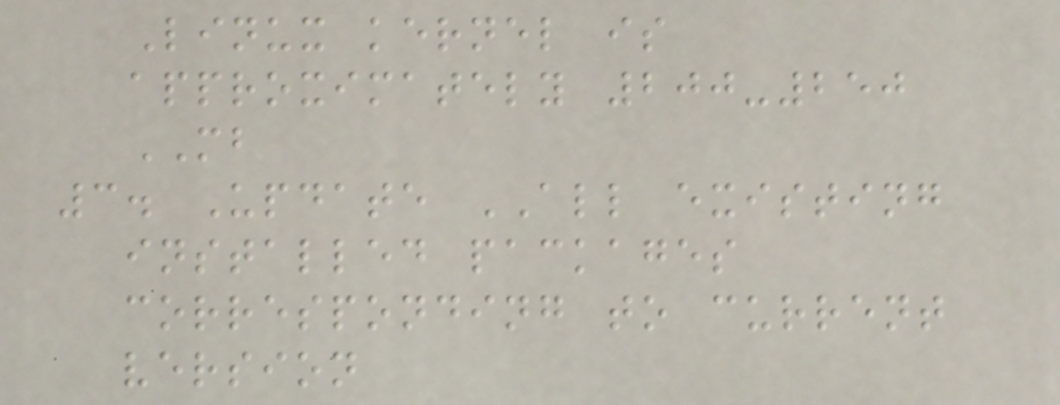Linux kernel is
approximately 200-250
MB
3. Update ALL existing
installed packages
corresponding to current
version
